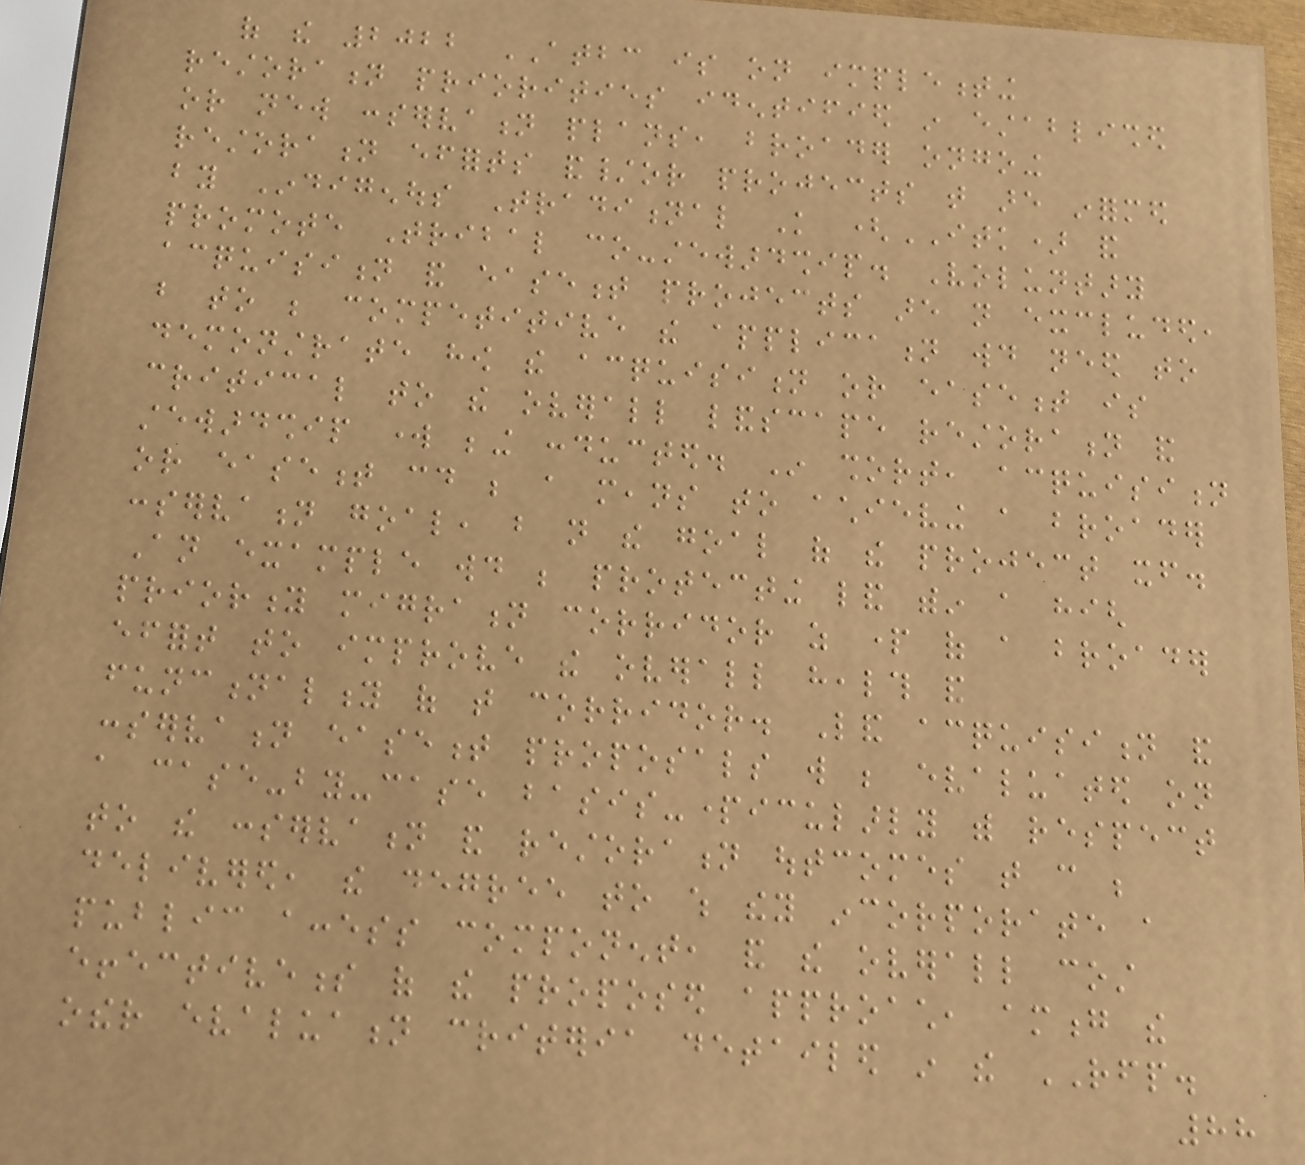of the 2022 ATBC is on implementing
restoration priorities identified in established
or new conservation plans, broader ongoing
restoration efforts and/or projects that are informed
by Indigenous Traditional Knowledge (ITK) and
promote Tribal co-stewardship. Voluntary
acquisition and easement projects are not excluded,
but to be competitive the application would need to
demonstrate how the acquisition or easement is
critical to the overall landscape restoration and
stewardship work being conducted. In short, acquisition
or easement could be a means to achieving a broader
conservation goal, but not the goal of the project itself.
An example would be protecting land within a high
priority migration corridor as part of a broader
effort to improve the overall health and
functionality of that corridor. Land acquisition and
conservation easement proposals will be evaluated on
a case-by-case basis-particularly with respect
to the conservation and restoration outcomes that can be
delivered, the degree to which they incorporate a
public access component, and the overall cost
effectiveness of the proposed approach, among the
other evaluation criteria detailed in the RFP.
88
